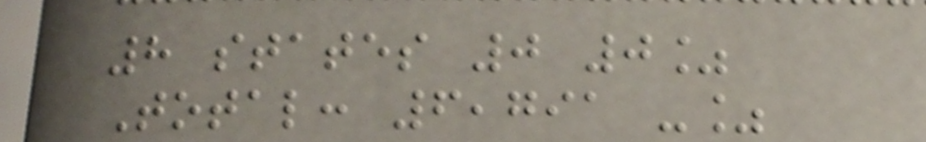8 states 0 0%
Total: 6,791 -%
